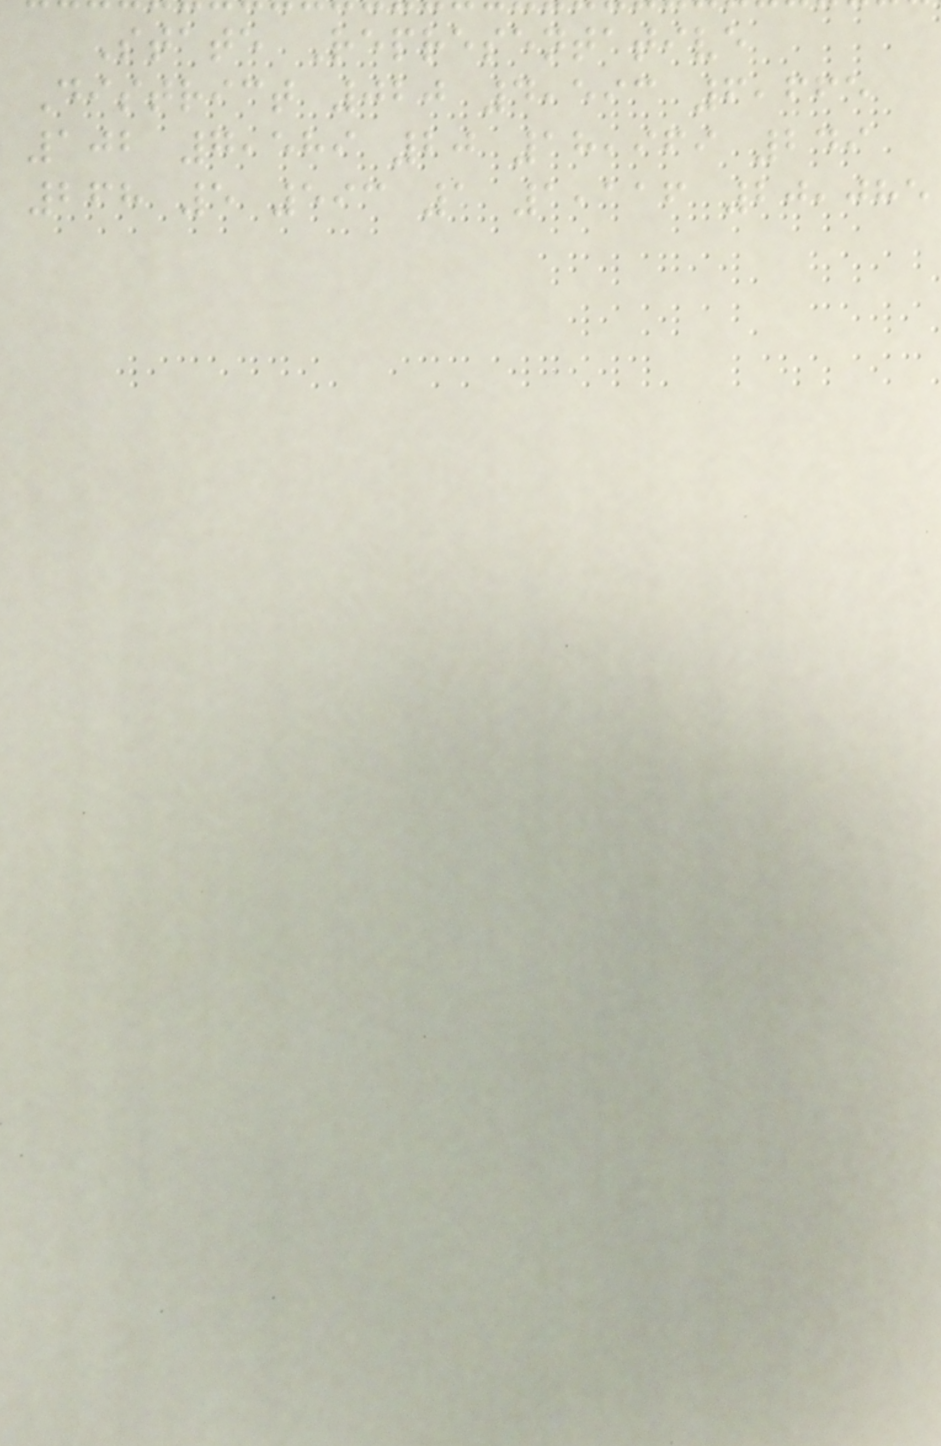State Representative
District 020 4,593 6,665
102 7,589 20 18,969 249
268 5 593 1 1,116 20,085
